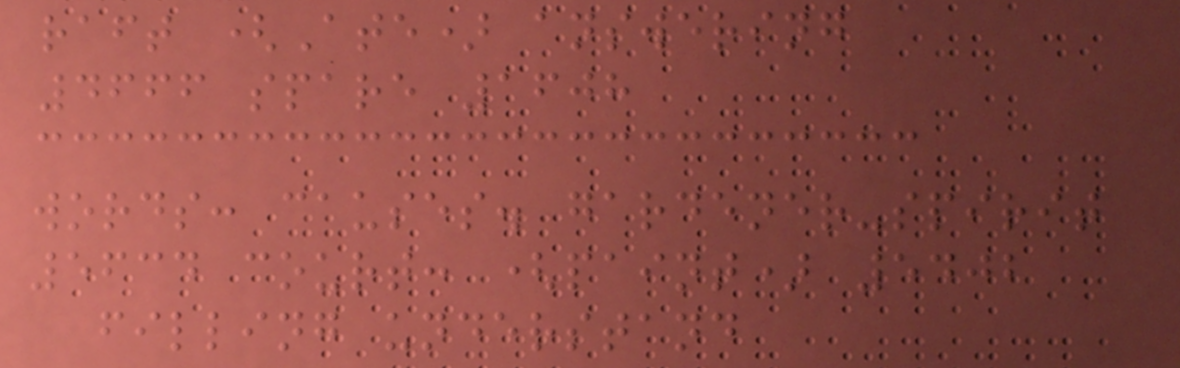raft (Ate) answering
4666 spare 1608
words: causes. gardener-spirit
5634 court: (paint) 5402
filling understand
